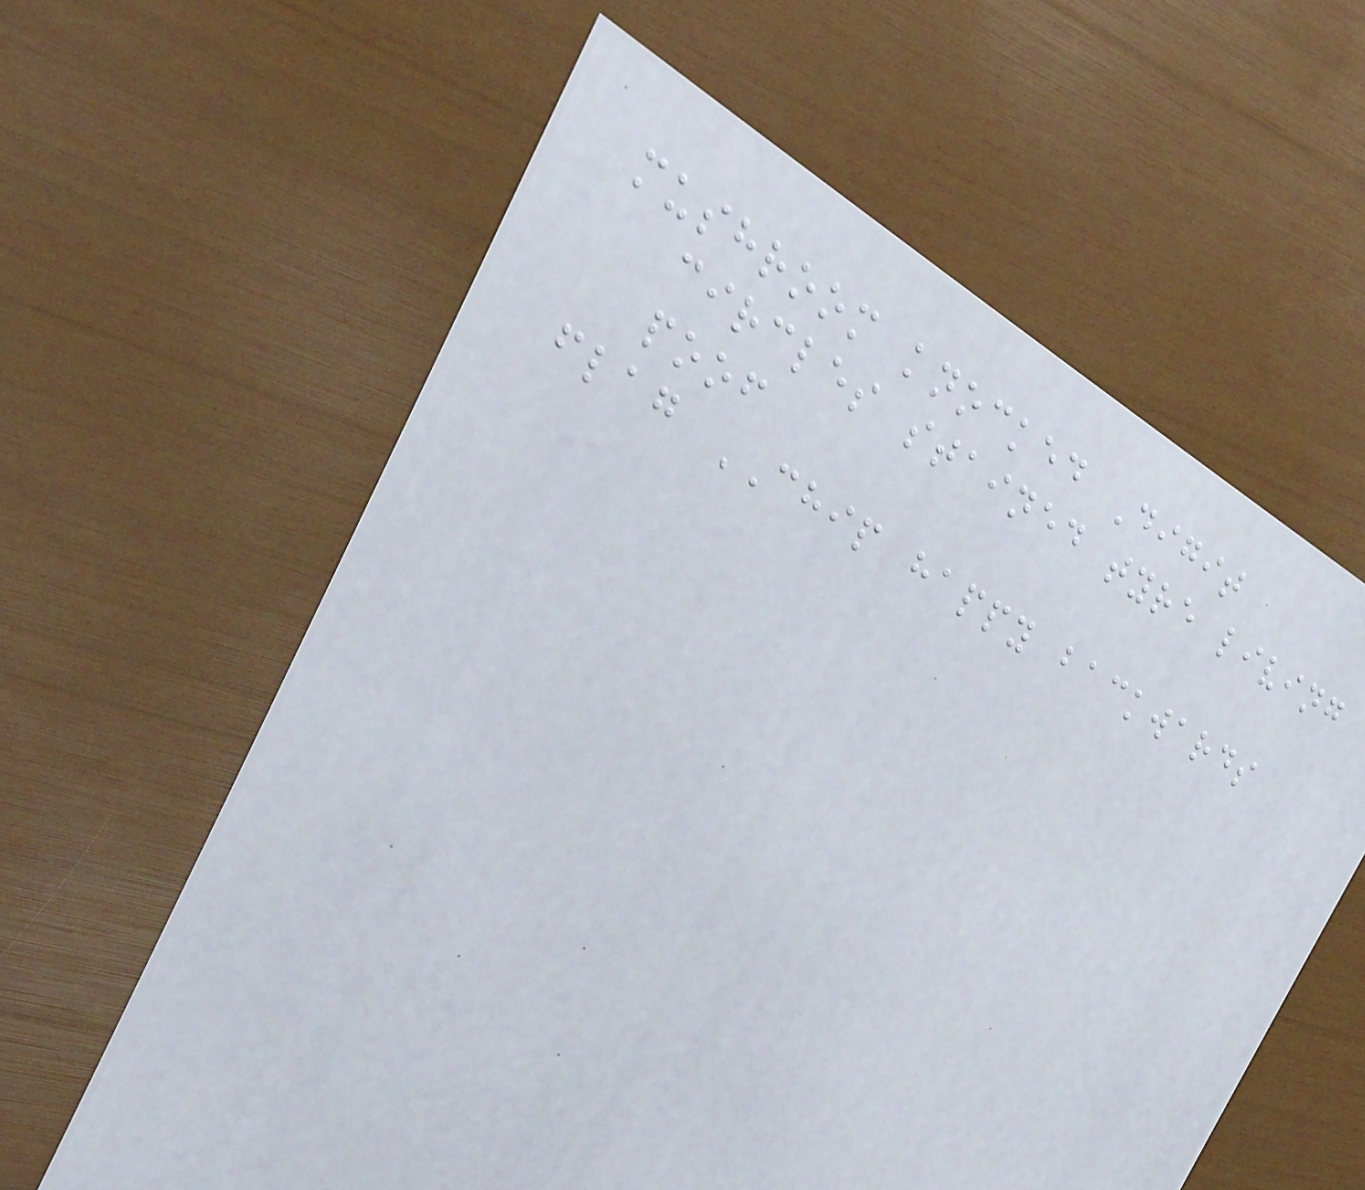mushroom knocked Digit
circles stained tyre living
poof
flag CHIP happy backwards
